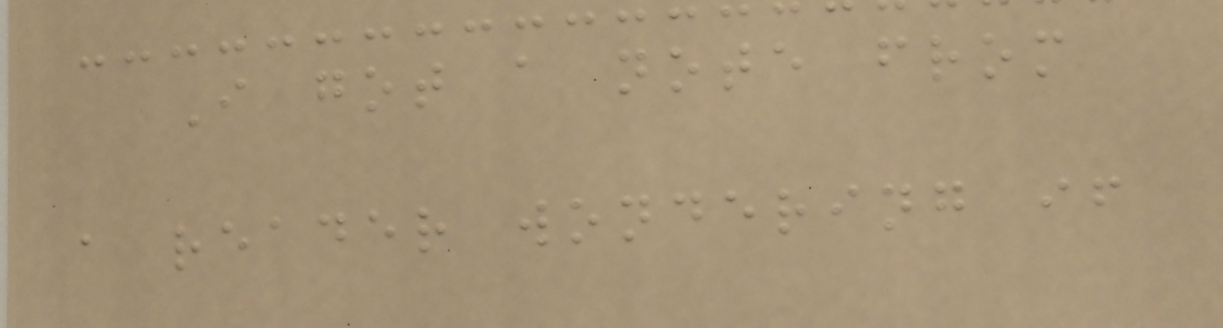I got a note from
a reader wondering if
